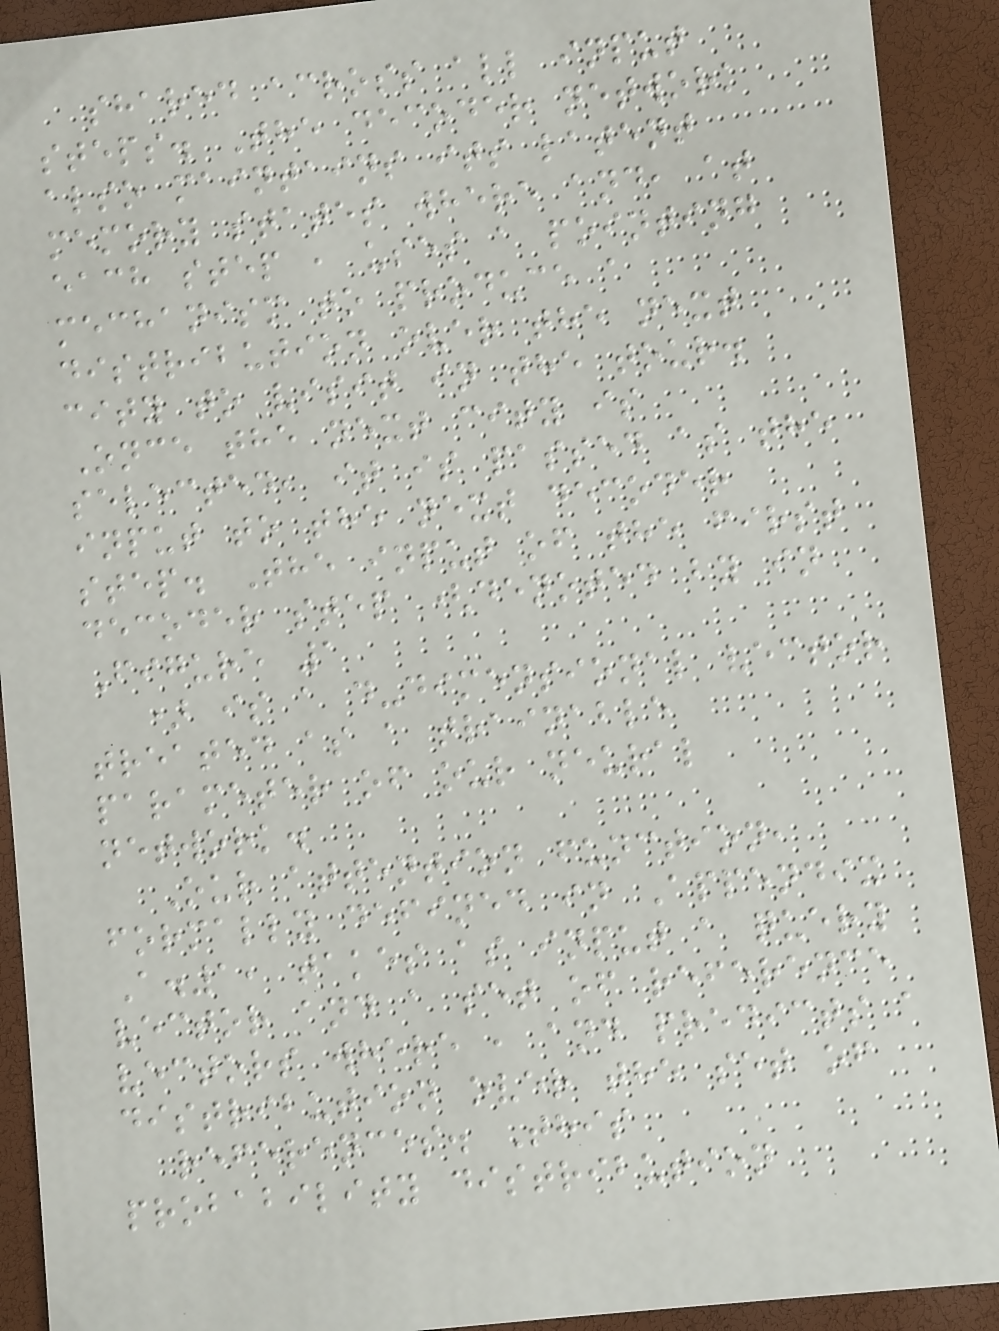shared across all input
steps. The decoder network
also maintains its latent
memory states where and, at
each step , uses a pointing
mechanism to produce a
distribution over the next
city to visit in the tour.
Once the next city is
selected, it is passed as the
input to the next decoder
step. The input of the first
decoder step (denoted by in
Figure 1
) is a d-dimensional vector
treated as a trainable
parameter of our neural
network.
Our attention function,
formally defined in Appendix
A.1, takes as input a query
vector and a set of reference
vectors where , and predicts a
distribution over the set of
references. This
probability distribution
